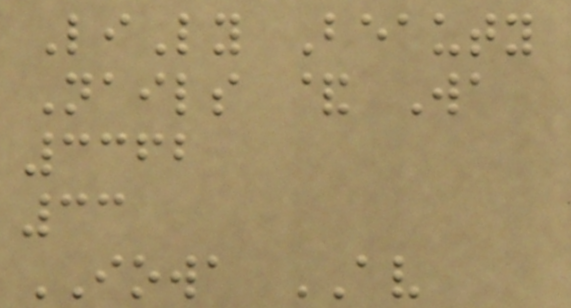LiLy Beauty
Nails & Wa
3362
33
IOWA AV
